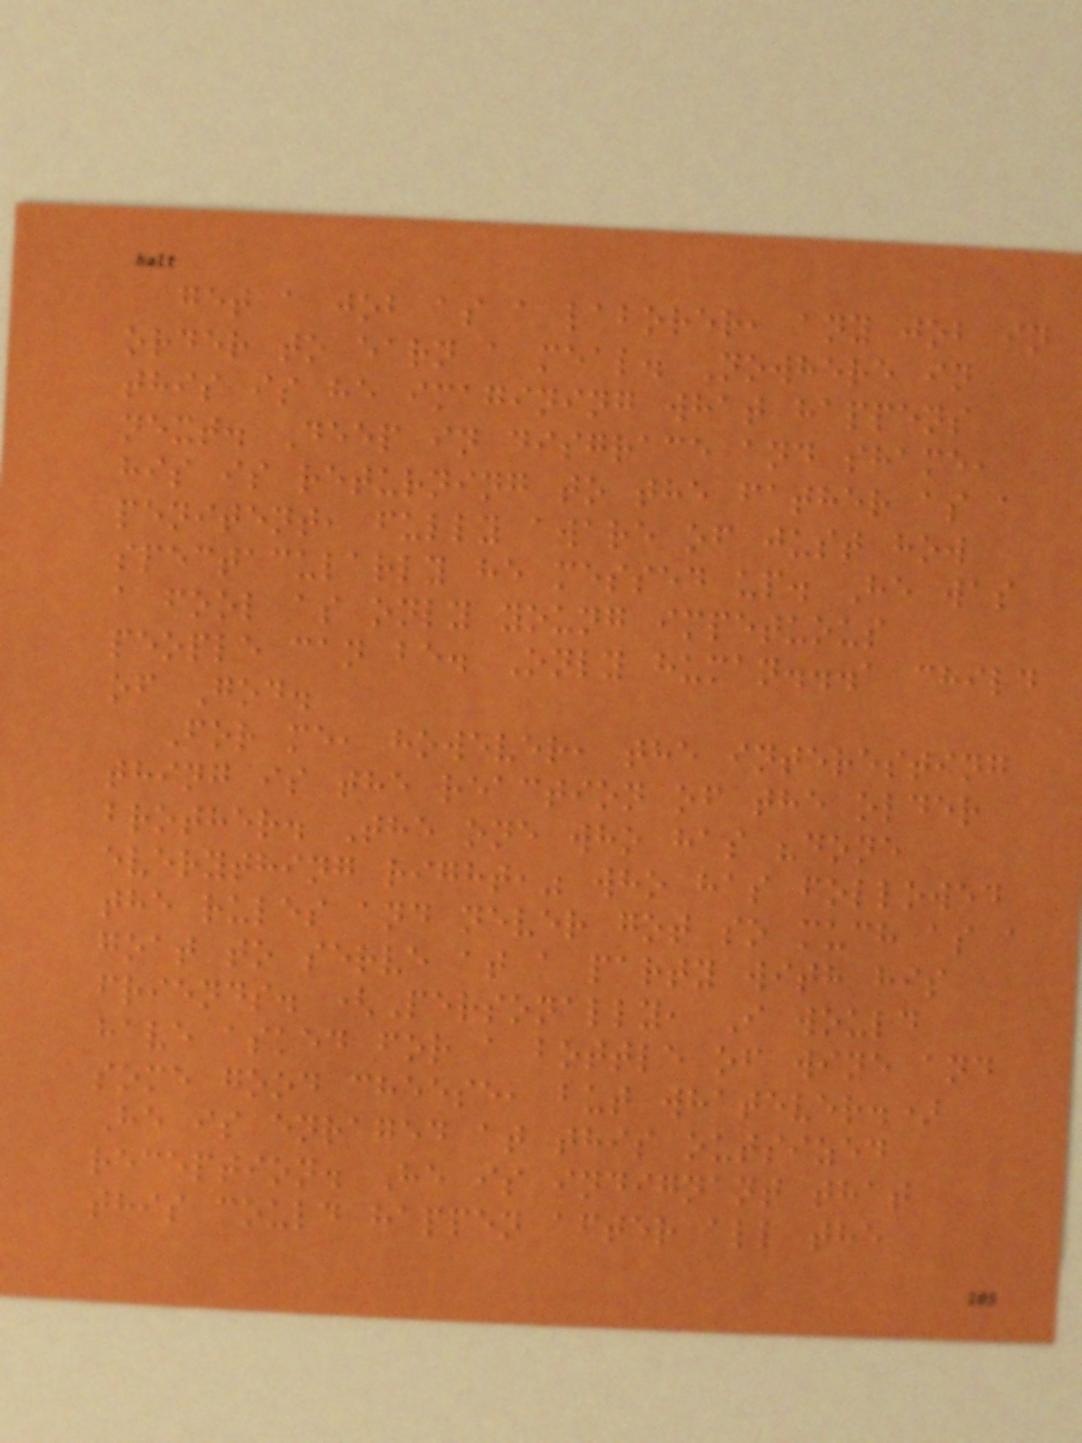get a job as a laborer, any job in
order to earn a meal. Nowhere in
this is he imagining what happens
next. Deep in disgrace and shame,
his is returning to the father as a
penitent, fully aware of just how
spectacularly he messed up. He was
a fool as only young impetuous
people can be. Only human...a child
of God.
For me, however, the interesting
thing is the reaction of the older
brother. The one who has "done
everything right," who has followed
the rules and never got so much as a
goat to serve at a party with his
friends. (Personally, I would
have asked for a bottle of wine and
some good cheese, but whatever.)
He is enraged at this outsized
reception. He is indignant that
this could happen after all the
